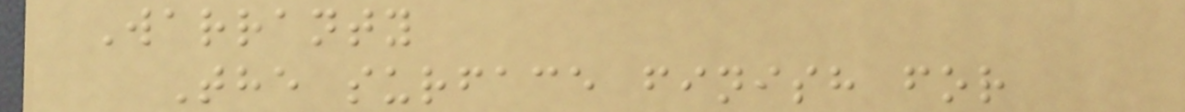Warranty
The surface finish for
